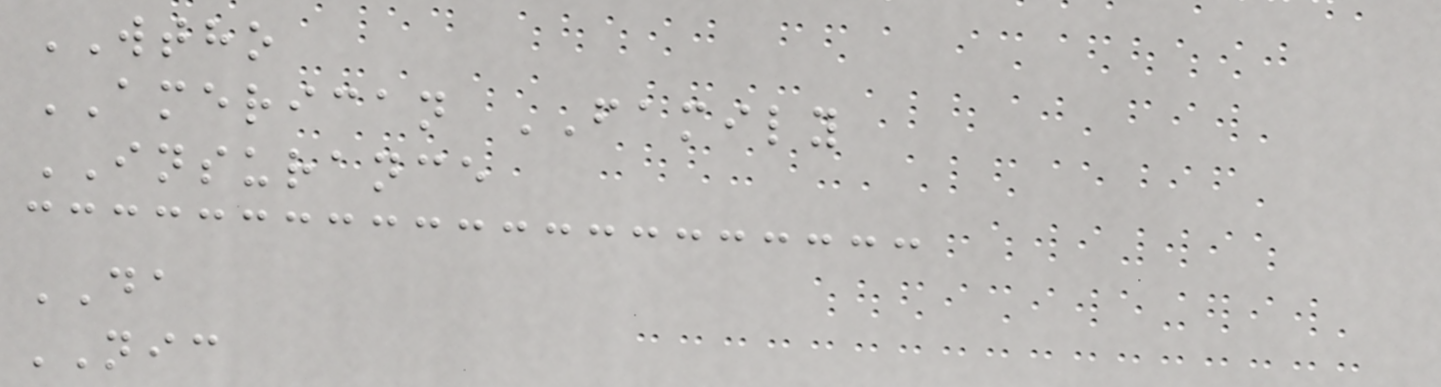WTHO
AMERICAN FAMILY
INSURANCE
DA
NIC
